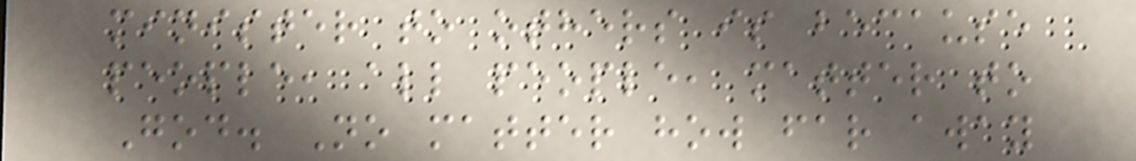minister to others is because
people, all people, matter to
God. No matter how far away
